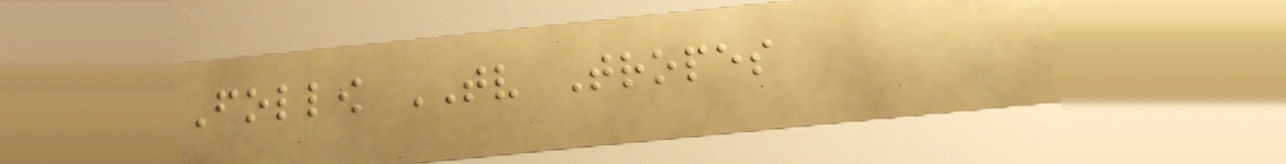Follow TV Tropes
